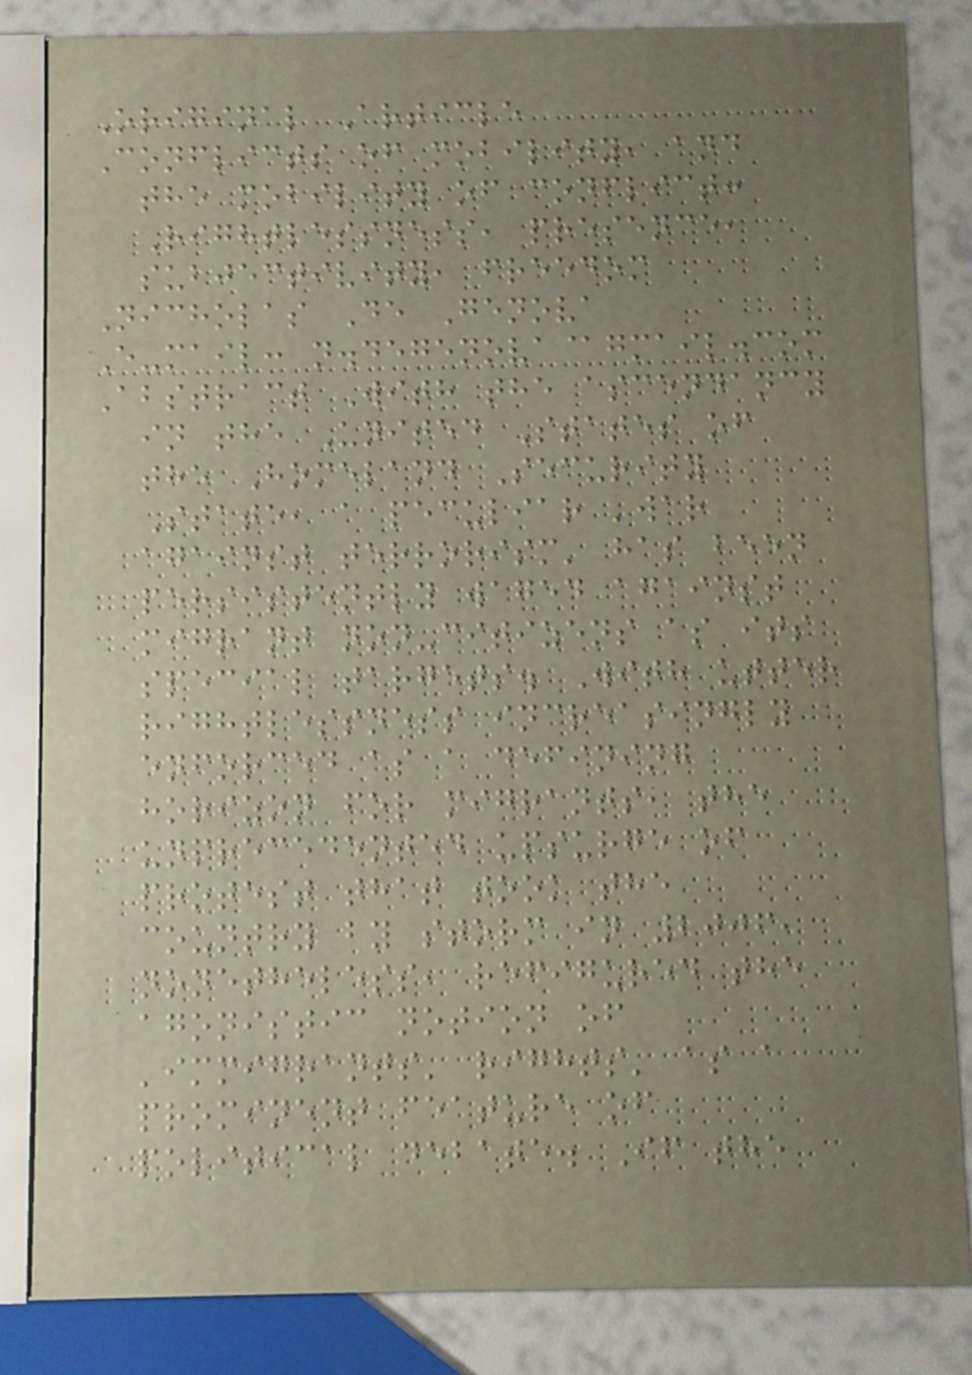Original Article
Conflicts of mobility, and
the mobility of conflict:
Rightlessness, presence,
subjectivity, freedom
Nicholas De Genova
E-mail: n.degenova@gmail.com
Abstract With the ascendancy
in the United States of
the Homeland Security
State, a peculiar 'war
against terrorism' has been
persistently waged against
migrant non-citizens as its
special targets. With utter
rightlessness increasingly
enforced as a defining
horizon for migrants, the
unprecedented upsurge of
protest that took the
country by storm in 2006,
nonetheless, refigured the
agonistic notion of
'immigrants' rights' as a
prominent feature of
political debate. If the
